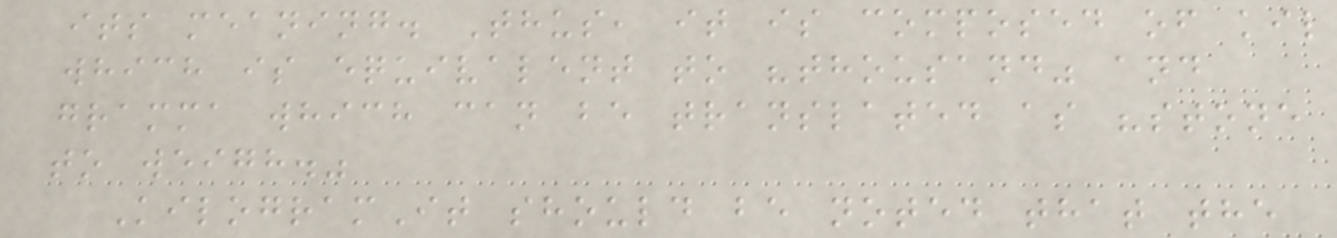its meaning. Thus, it is composed of kil
which is equivalent to "thousand" and
gramma which can be translated as "stone
to weigh."
KilogramIt should be noted that the
